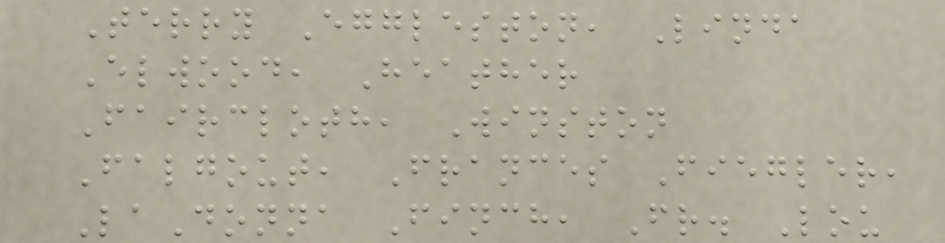Terry Eggleston, Linda
Elwood, Heather
Faircloth, Winston
Falgout, Frances Fiegler,
LaDonna Finch, Fr. Lou
